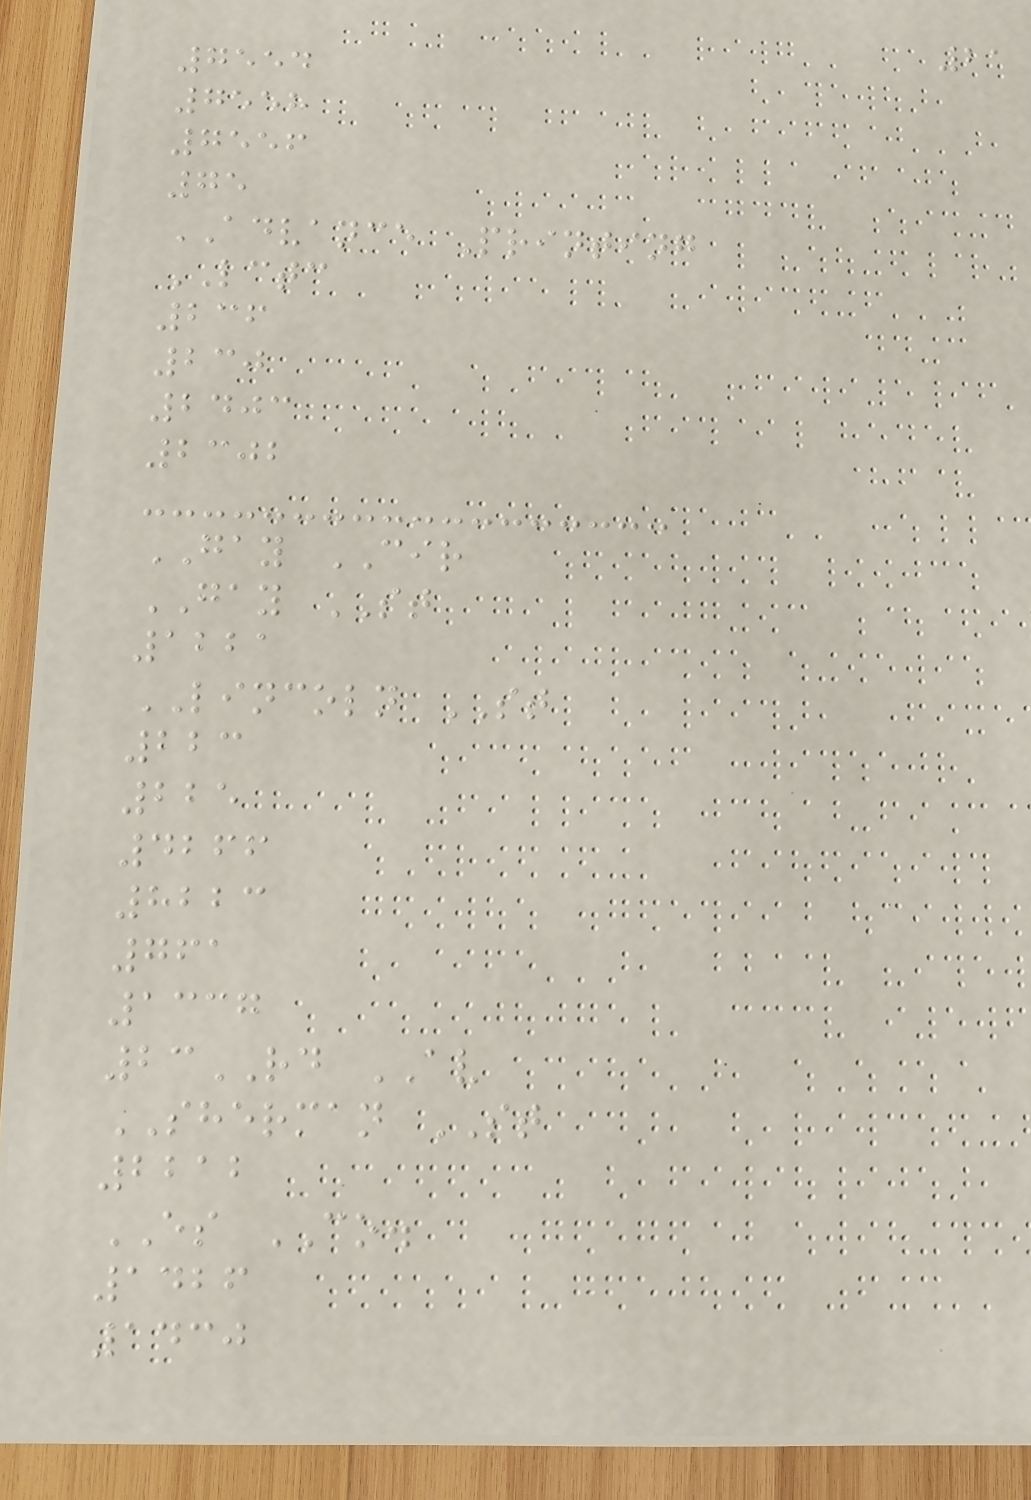21
7554
7558
7556
75
ADVANCE Printing
LCTC
236
230
2403
2302
GAY CIR
GAY ST
1221
LINCOLN ST
223
225
4266
8223
761
1337
23RD AV
SHERMAN ST
2212
ES CO.
1426
1430
